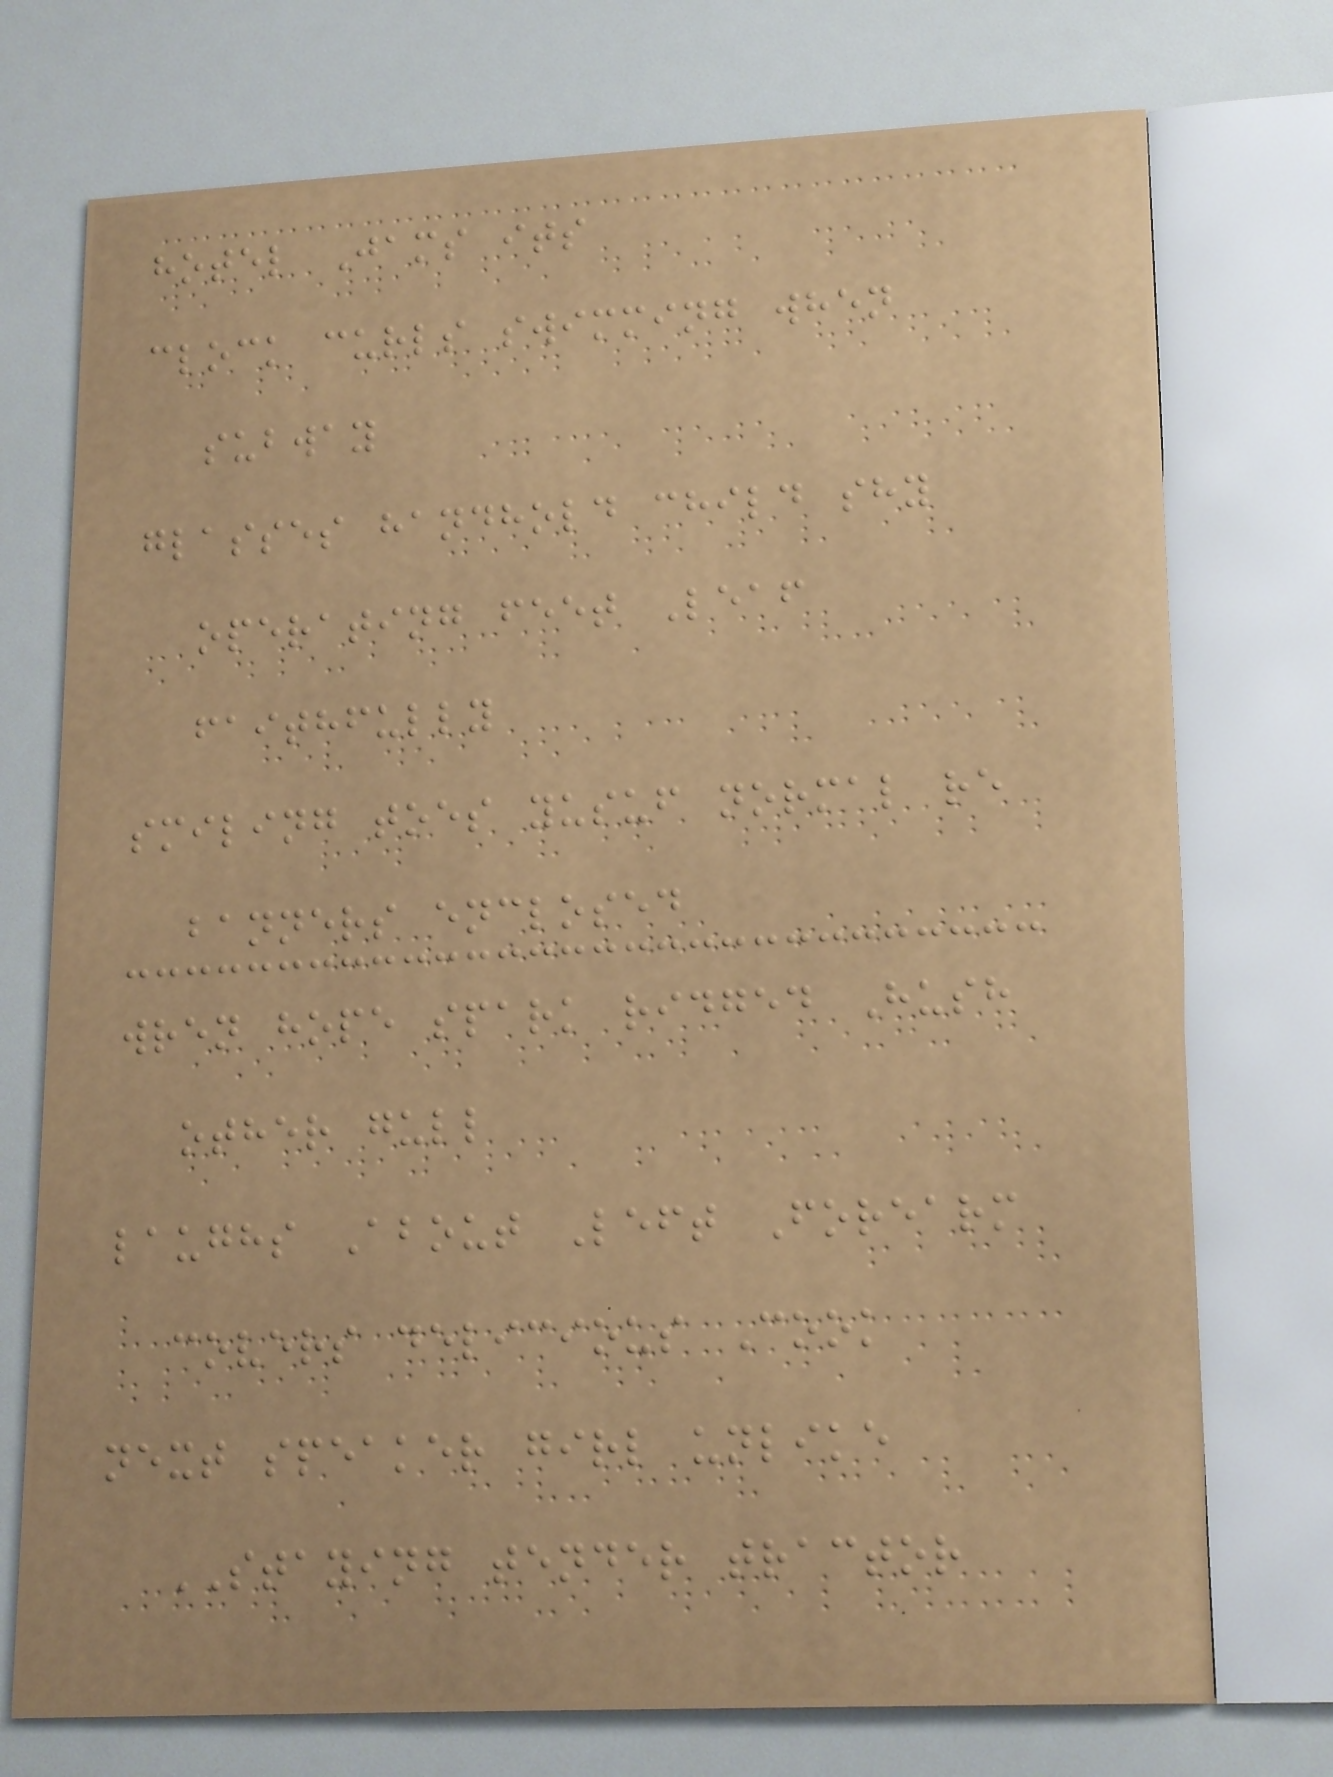hotel Jams its
clock curls swimming when
subway
glasses handhold child shy
operating feet Leaf
faithfully
smiling toes yusuf normal re
banners enclosed
wren hope spark ridged Hush
other gull
laughs About Left Forearm
covers delicious Cook
next speaker girl unlike
STAYING tender tractor
